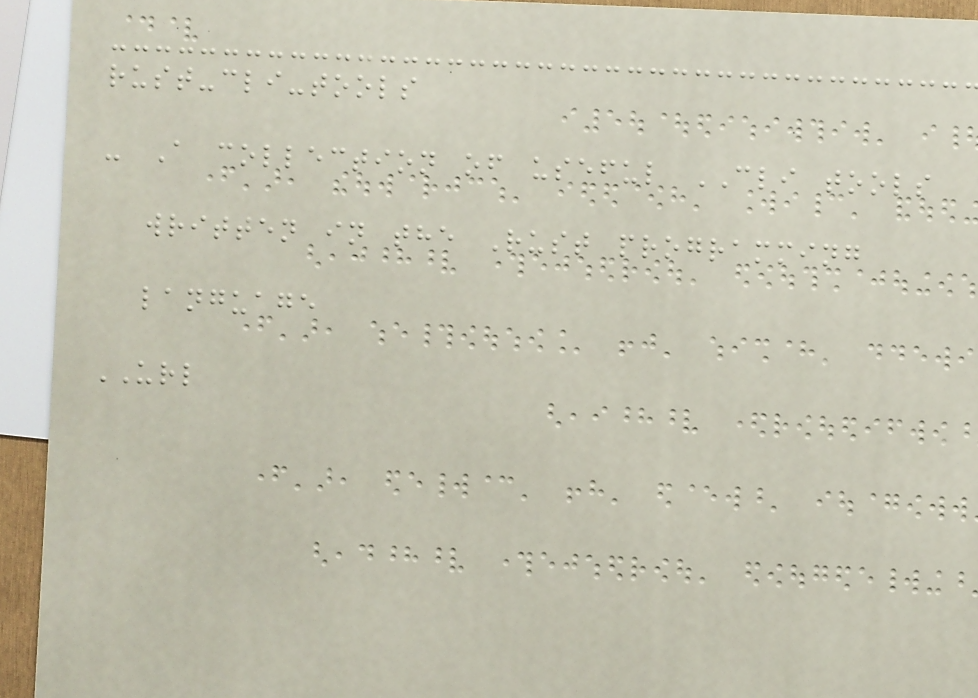rust-cli-tools
- A collection of useful CLI tools
written in the Rust programming
language
URL
